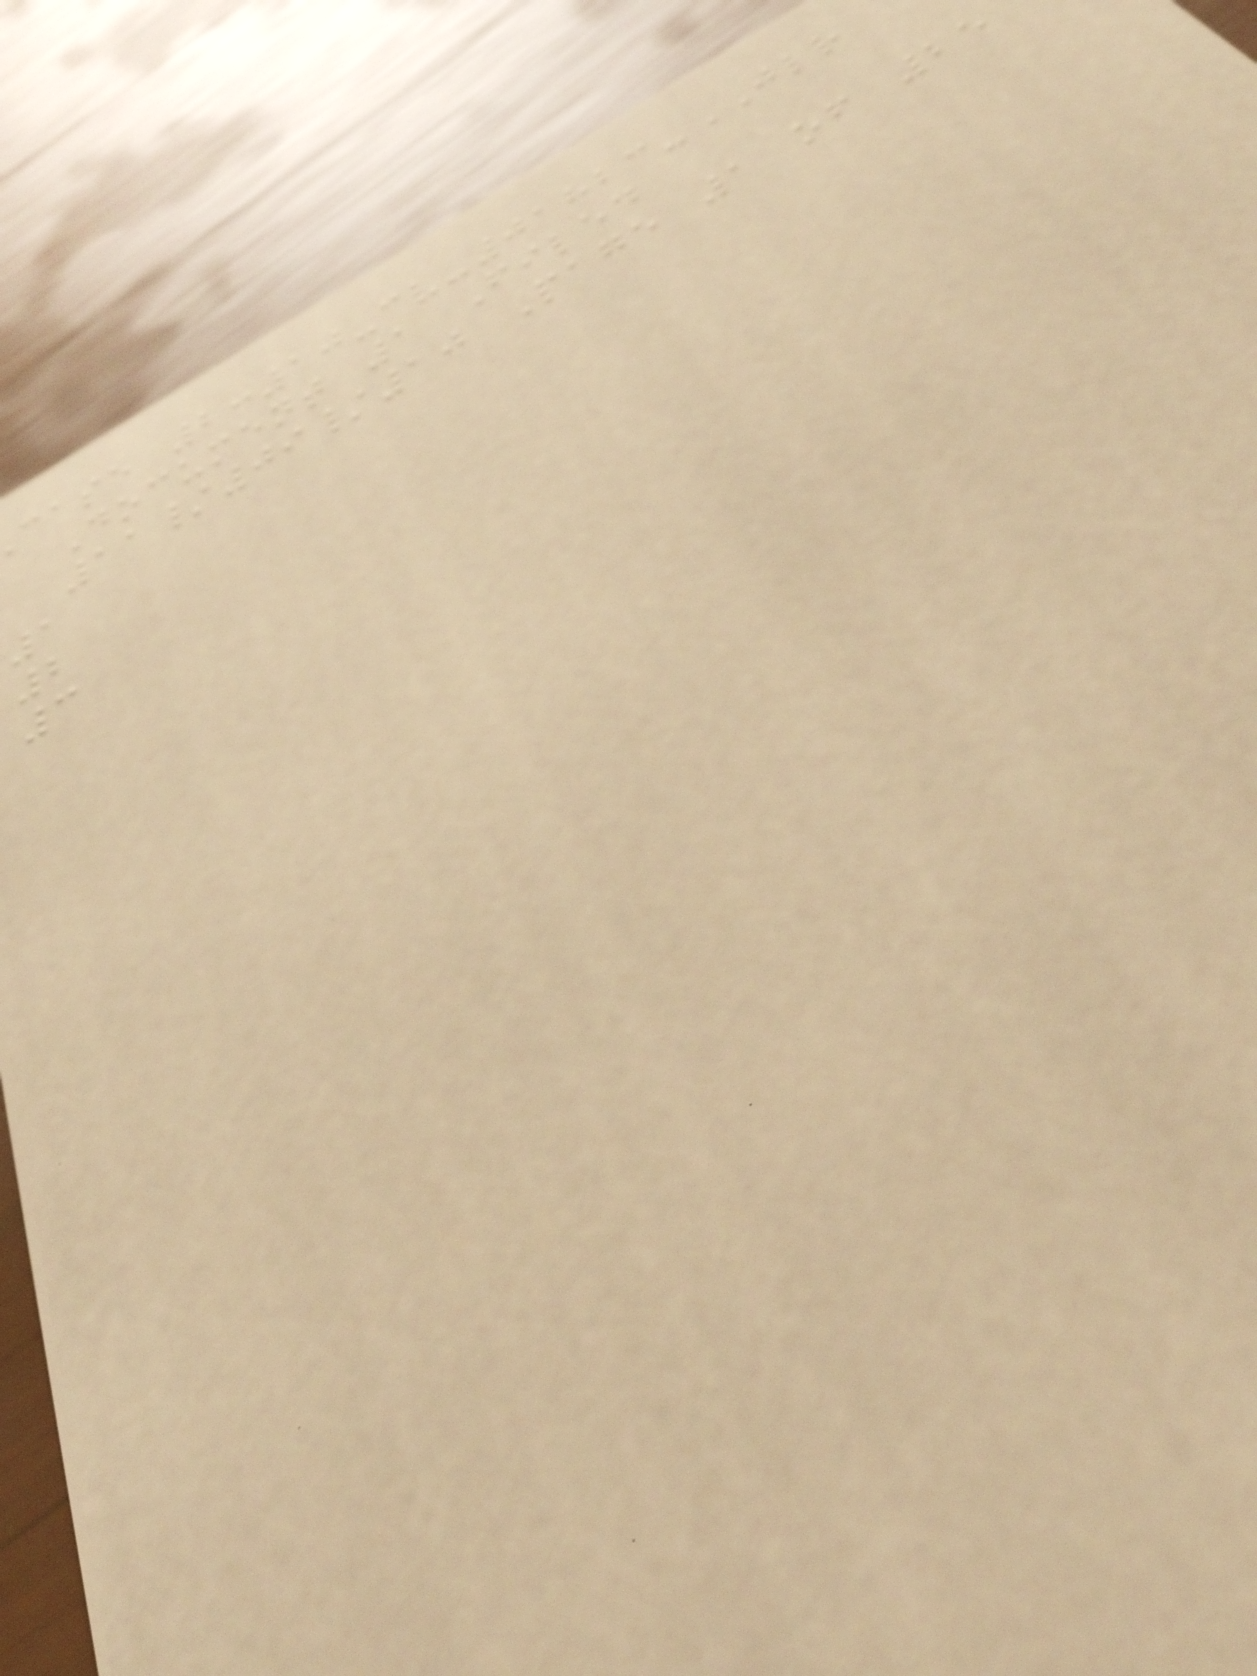case 2:10-cv-01823-JLR
Document 1 Filed
11/09/10 Page 1 of 25
1
2
3
